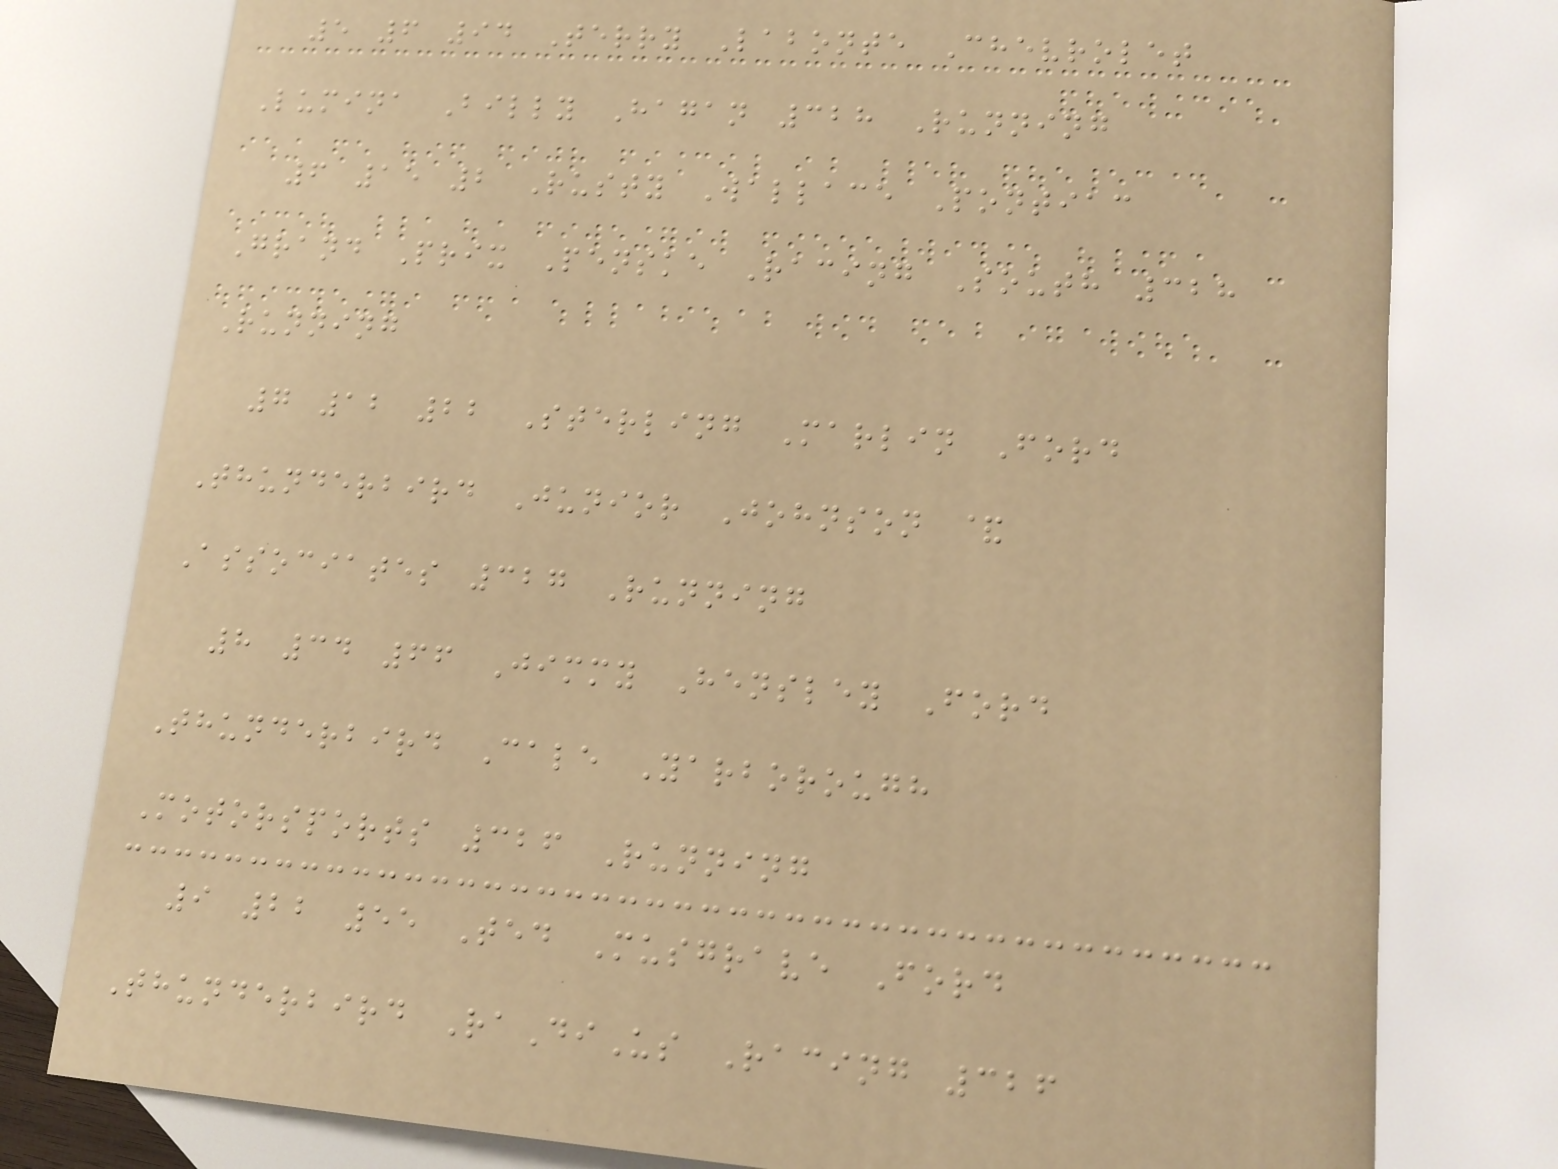5 6 94 Terry Labonte Chevrolet
Lumina Billy Hagan 328 Running
6 15 2 Rusty Wallace Pontiac
Grand Prix Penske Racing South 328
Running
7 12 22 Sterling Marlin Ford
Thunderbird Junior Johnson &
Associates 327 Running
8 34 66 Jimmy Hensley Ford
Thunderbird Cale Yarborough
Motorsports 326 Running
9 22 55 Ted Musgrave Ford
Thunderbird RaDiUs Racing 326
